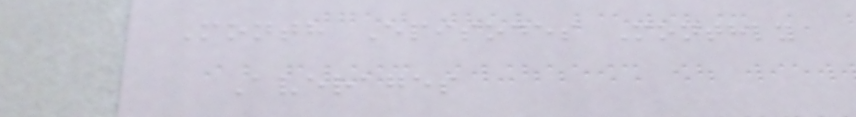Month Episodes Monthly
Averages
